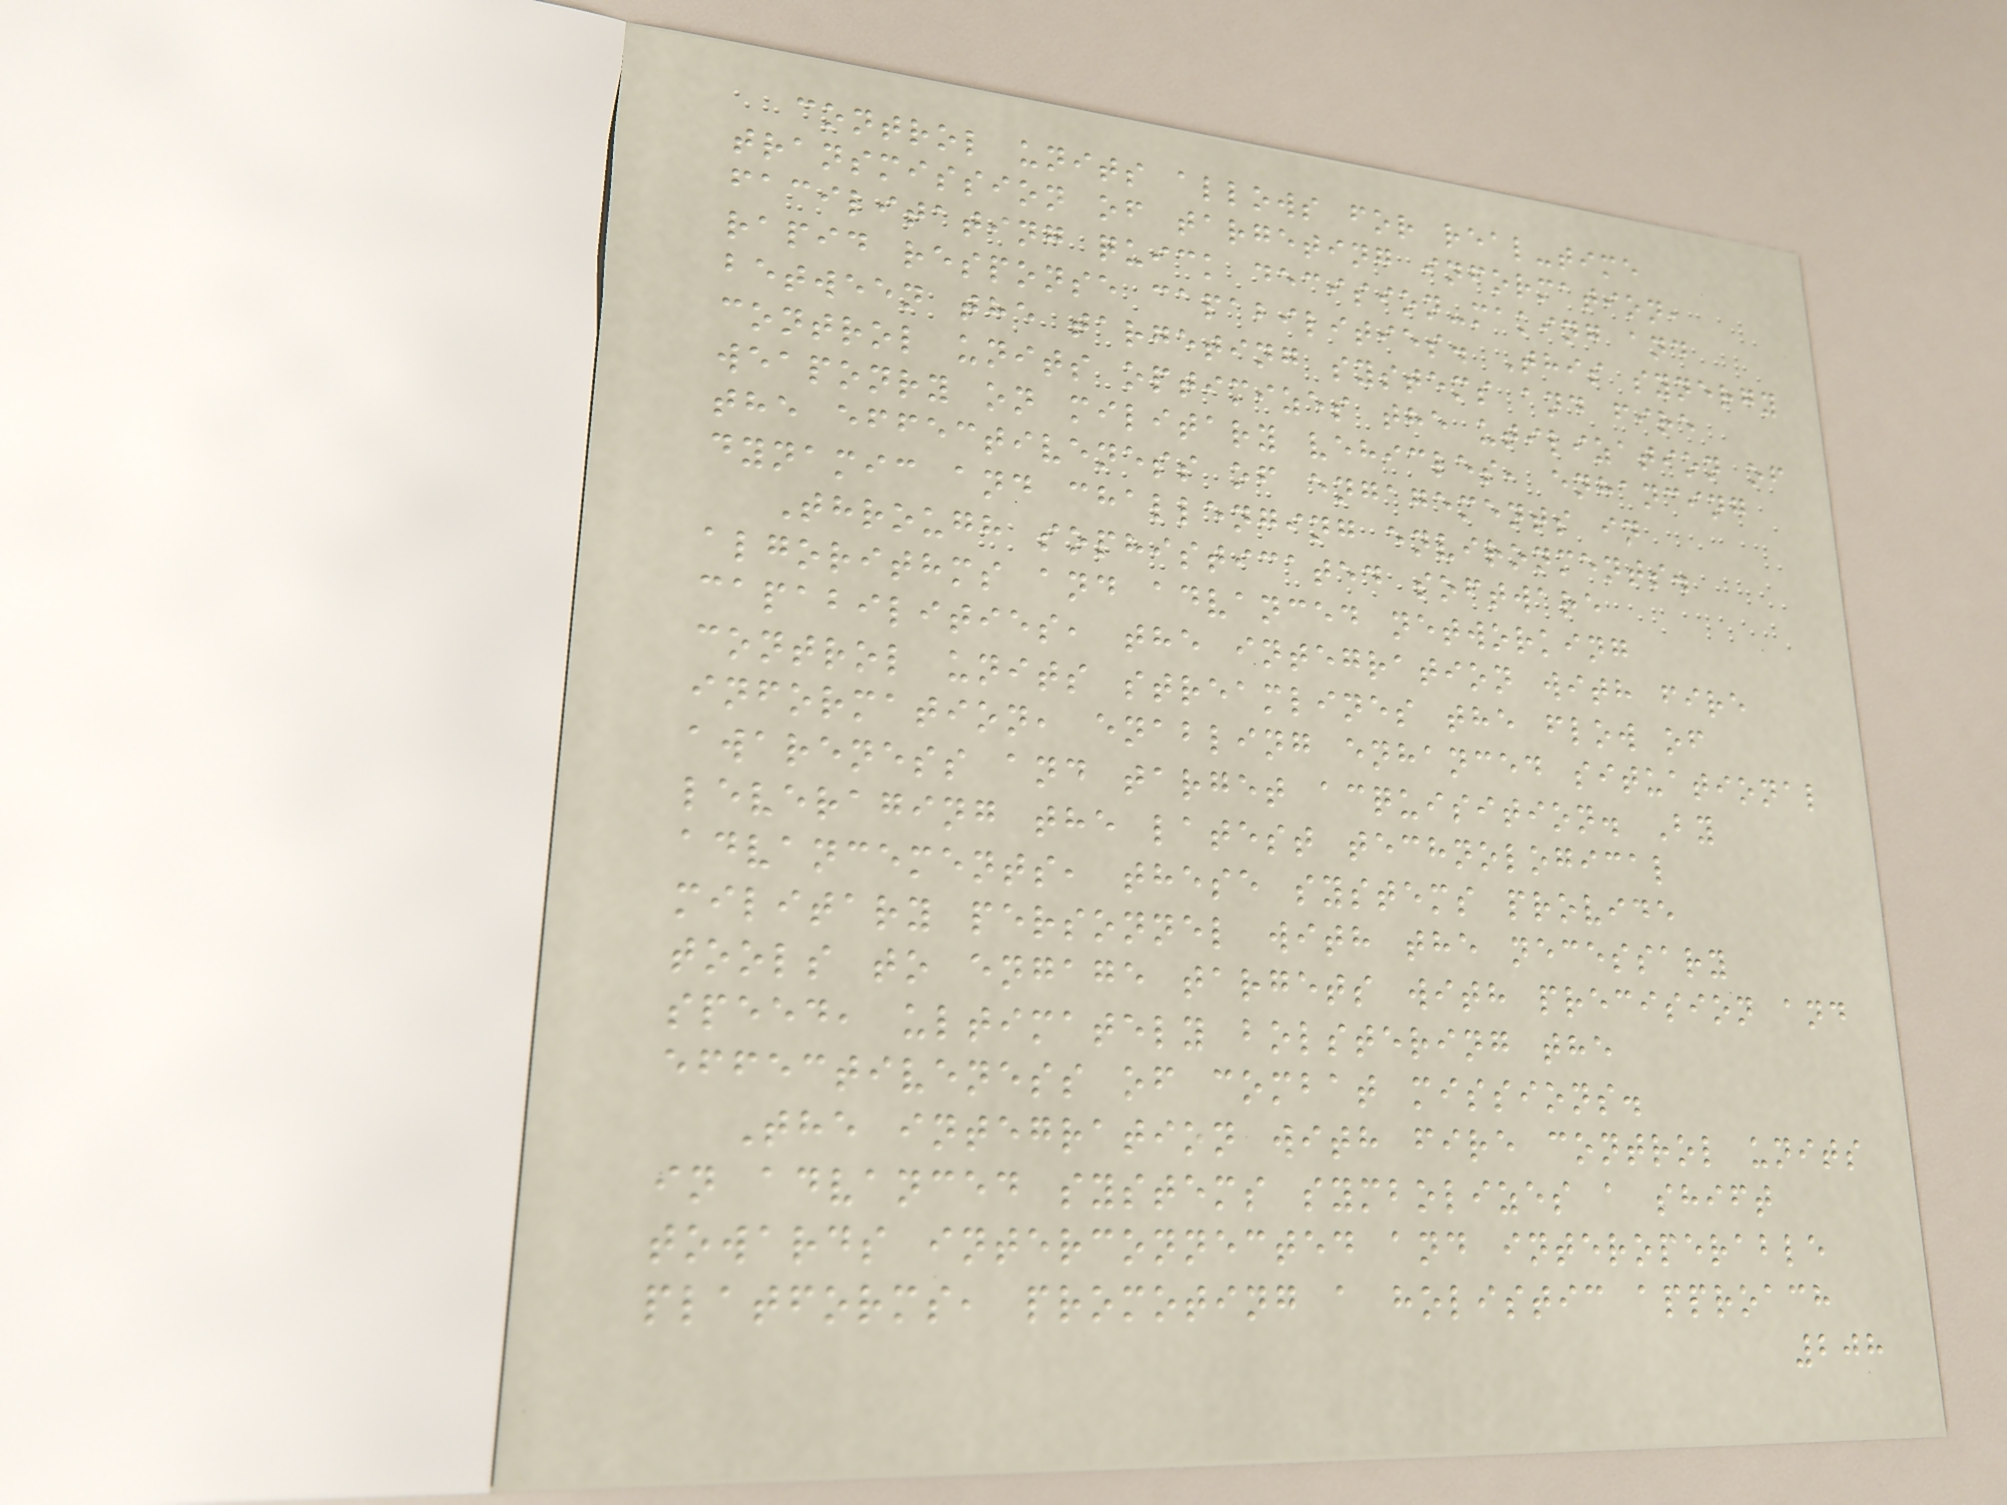control units allows for real-time
transmission of targeting information,
facilitating quick decision-making and
rapid response capabilities. This synergy
between the targeting systems and fire
control units optimizes the utilization of
weaponry on military vehicles, enhancing
the effectiveness of engagements in
dynamic and challenging environments.
Through sophisticated software
algorithms and advanced networking
capabilities, the integration with fire
control units streamlines the flow of
information, enabling enhanced situational
awareness and target acquisition. By
leveraging the latest technological
advancements, these systems provide
military personnel with the necessary
tools to engage targets with precision and
speed, ultimately bolstering the
effectiveness of combat missions.
The integration with fire control units
in advanced systems symbolizes a shift
towards interconnected and interoperable
platforms, promoting a holistic approach
208
